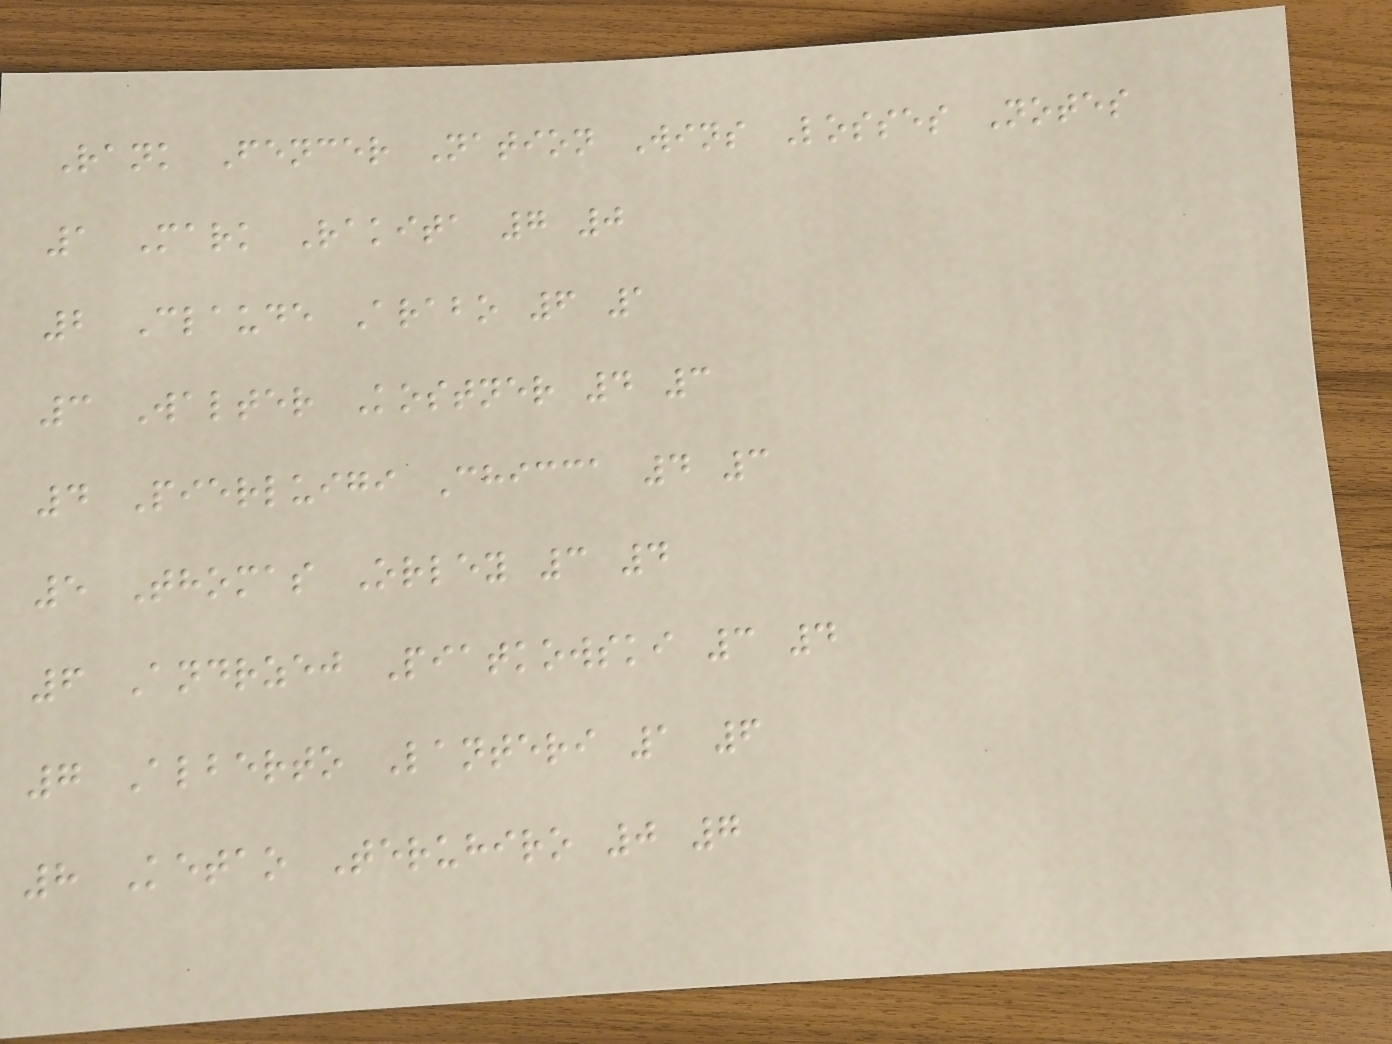Rank Fencer Nation Wins Losses Notes
1 Mark Rakita 7 0
2 Claude Arabo 6 1
3 Walter Kostner 4 3
4 Pierluigi Chicca 4 3
5 Thomas Orley 3 4
6 Andrzej Piatkowski 3 4
7 Alberto Lanteri 1 6
8 Ketao Teruhiro 0 7
